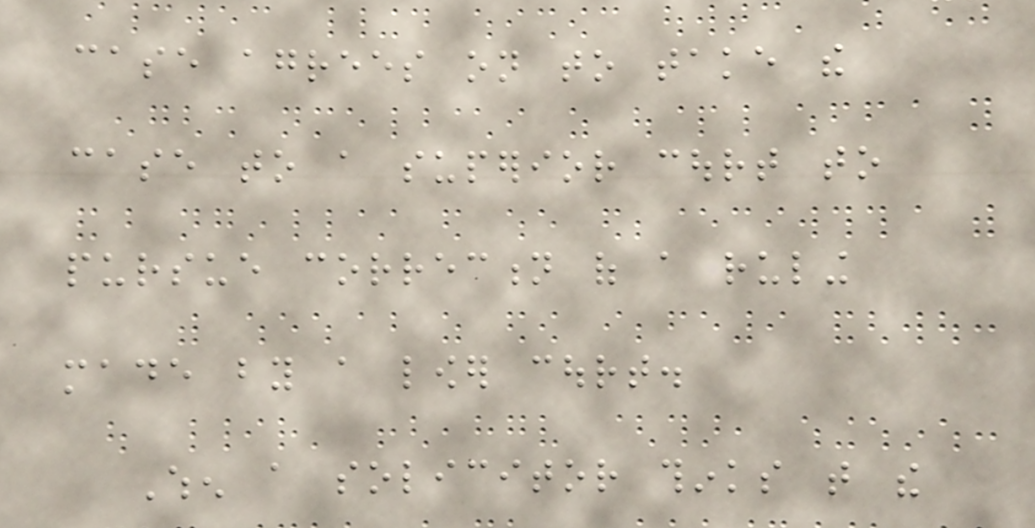case agrees on to take the
case to a superior court to
pursue correction of a ruling
made by a lower court.
When a solicitor thinks that the
